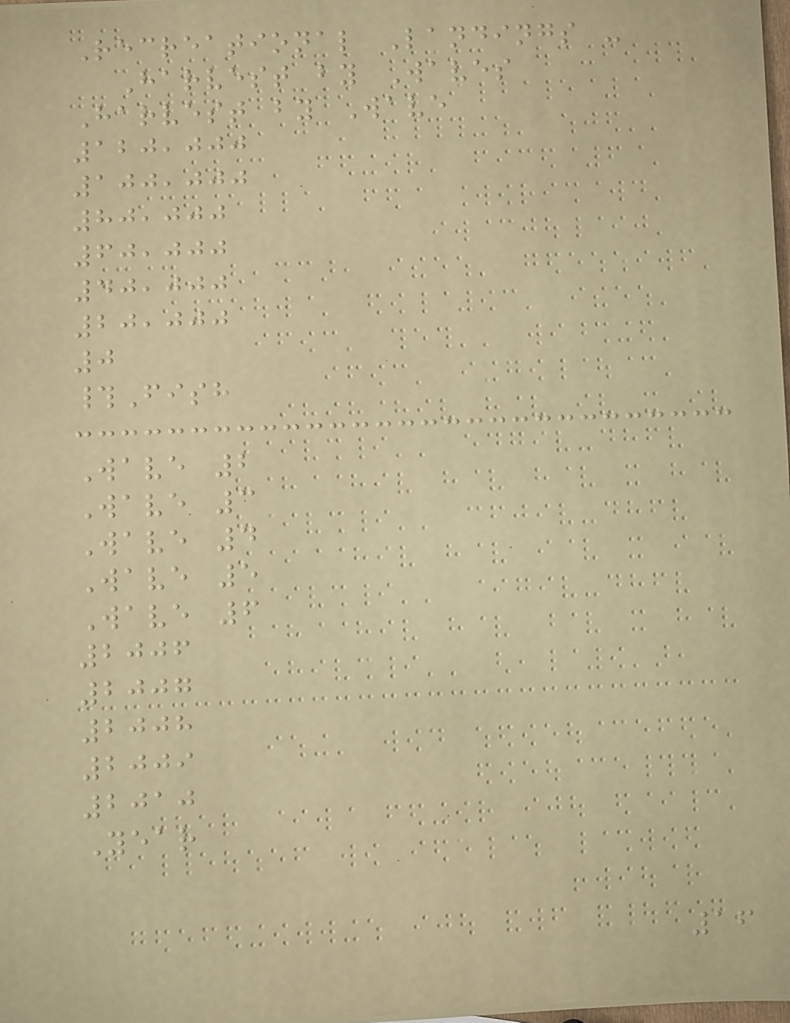Recreational Landings -
Harvest by Waves
Harvest by Wave
120,000
100,000
80,000
60,000
40,000
20,000
0
#Fish
Wave 2
Wave 3
Wave 4
Wave 5
Wave 6
2006
2007
2008
2009
2010
Year
16
